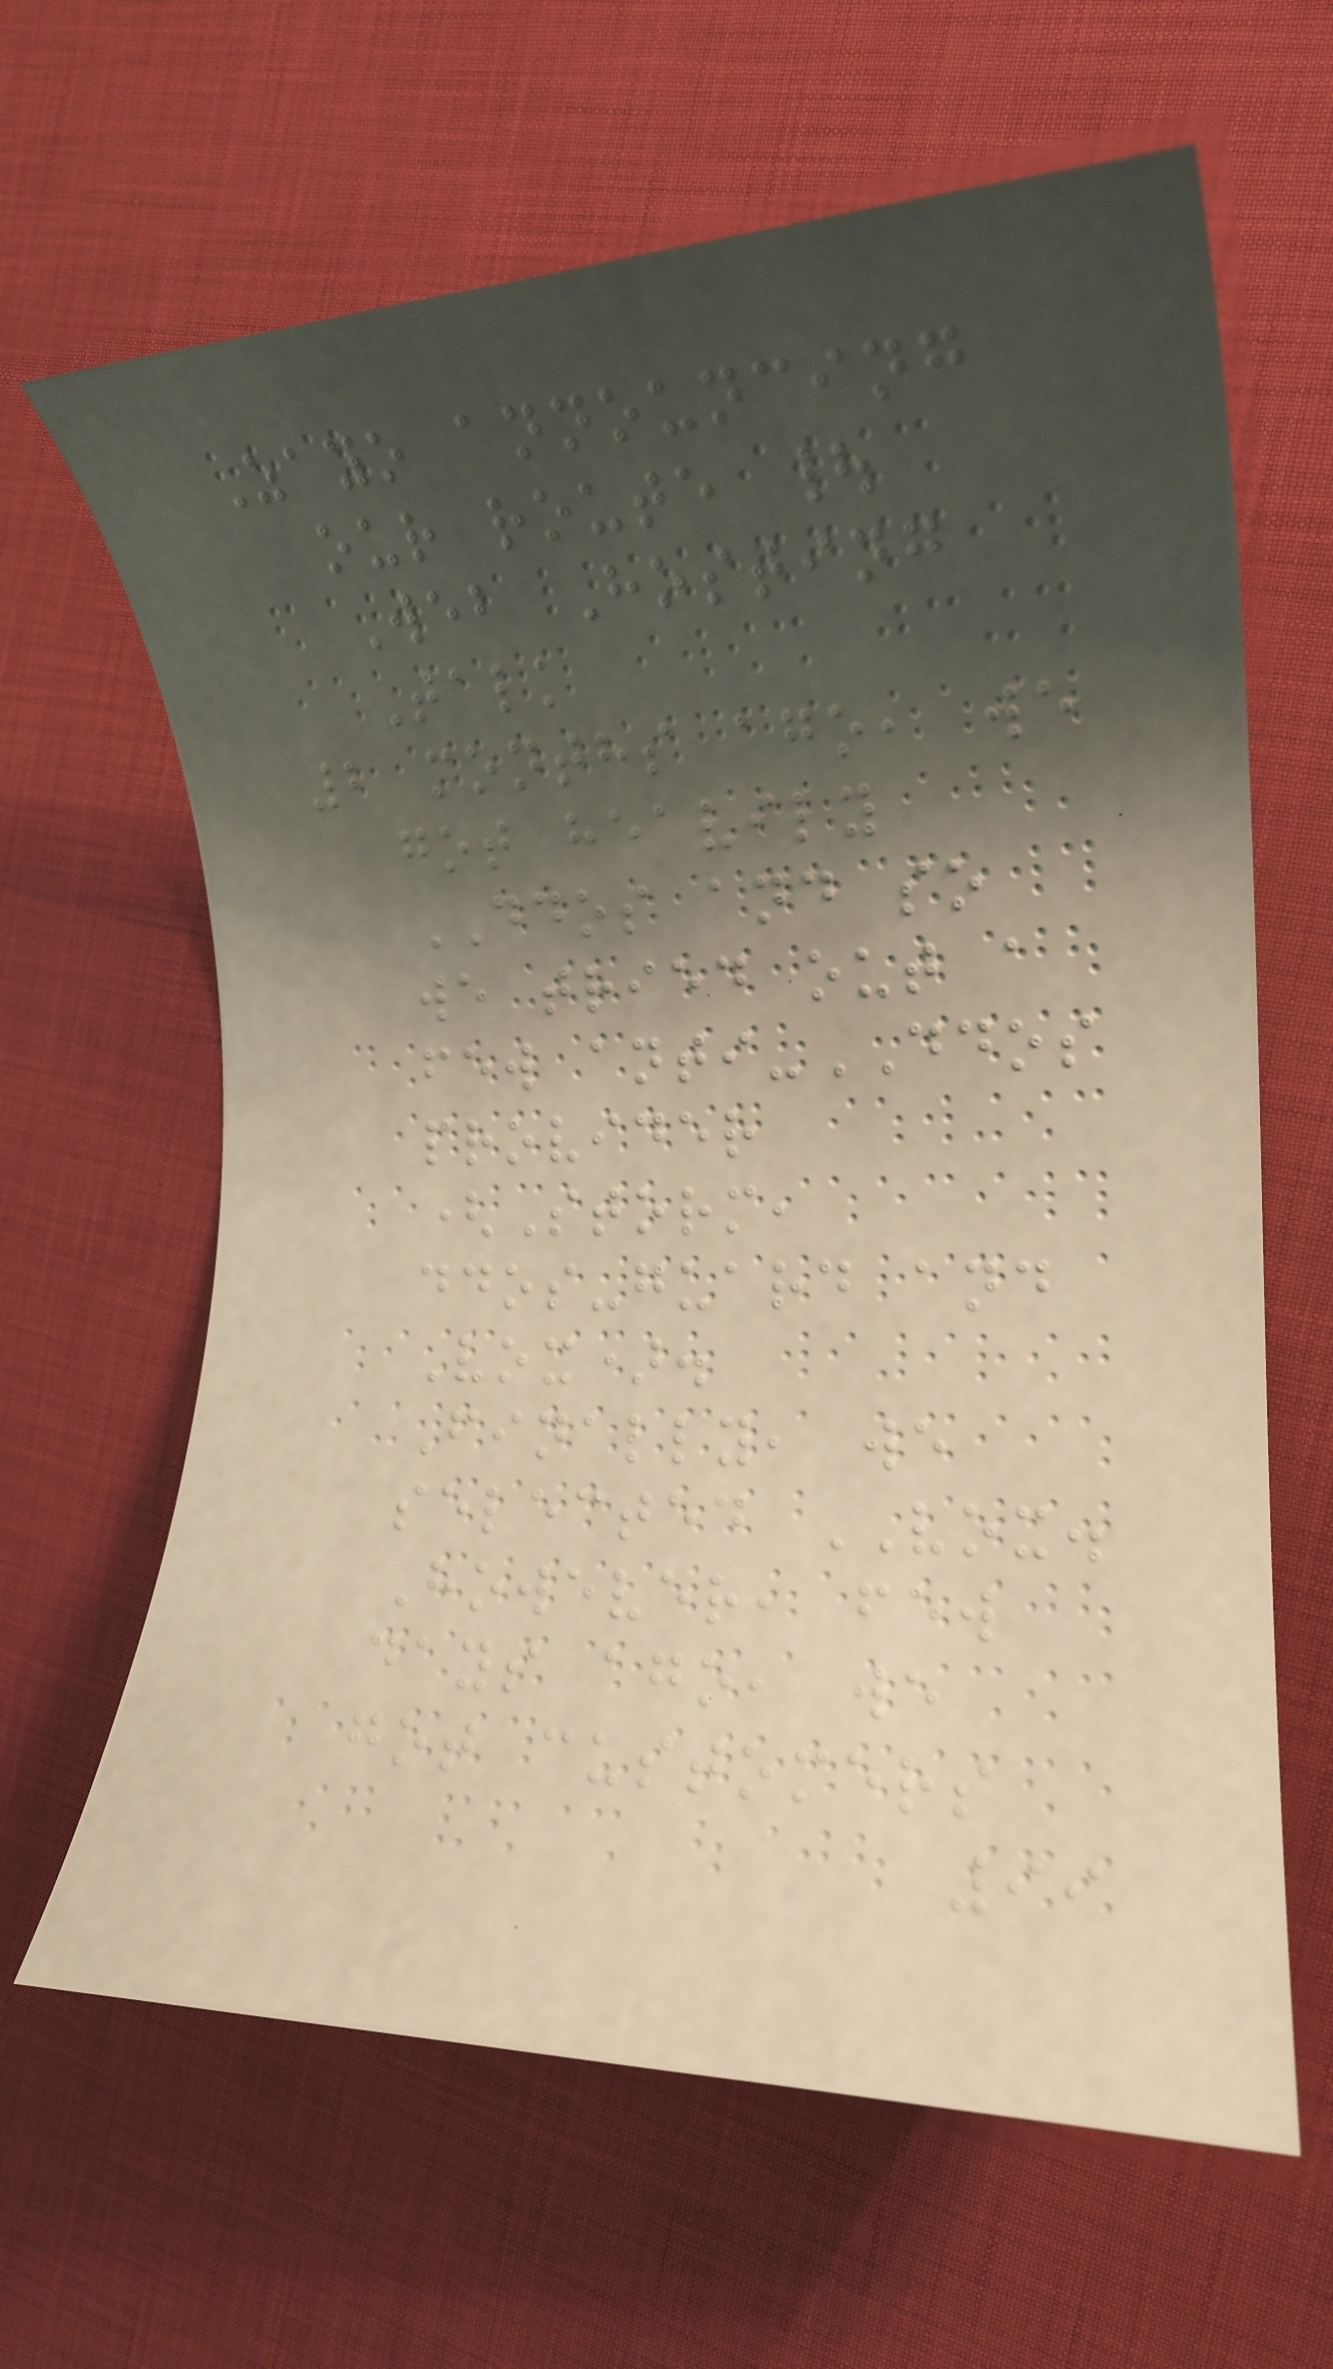Zayo announcing
our route |
Web Hosting
Talk
2 months ago, we
got heavily
DDOS and so
we tried out a
few anti-DDOS
provider
(Storm,
ddos-guard and
Vox).
Finally, we
selected VOX.
However, few
days ago, we
got customers
99
